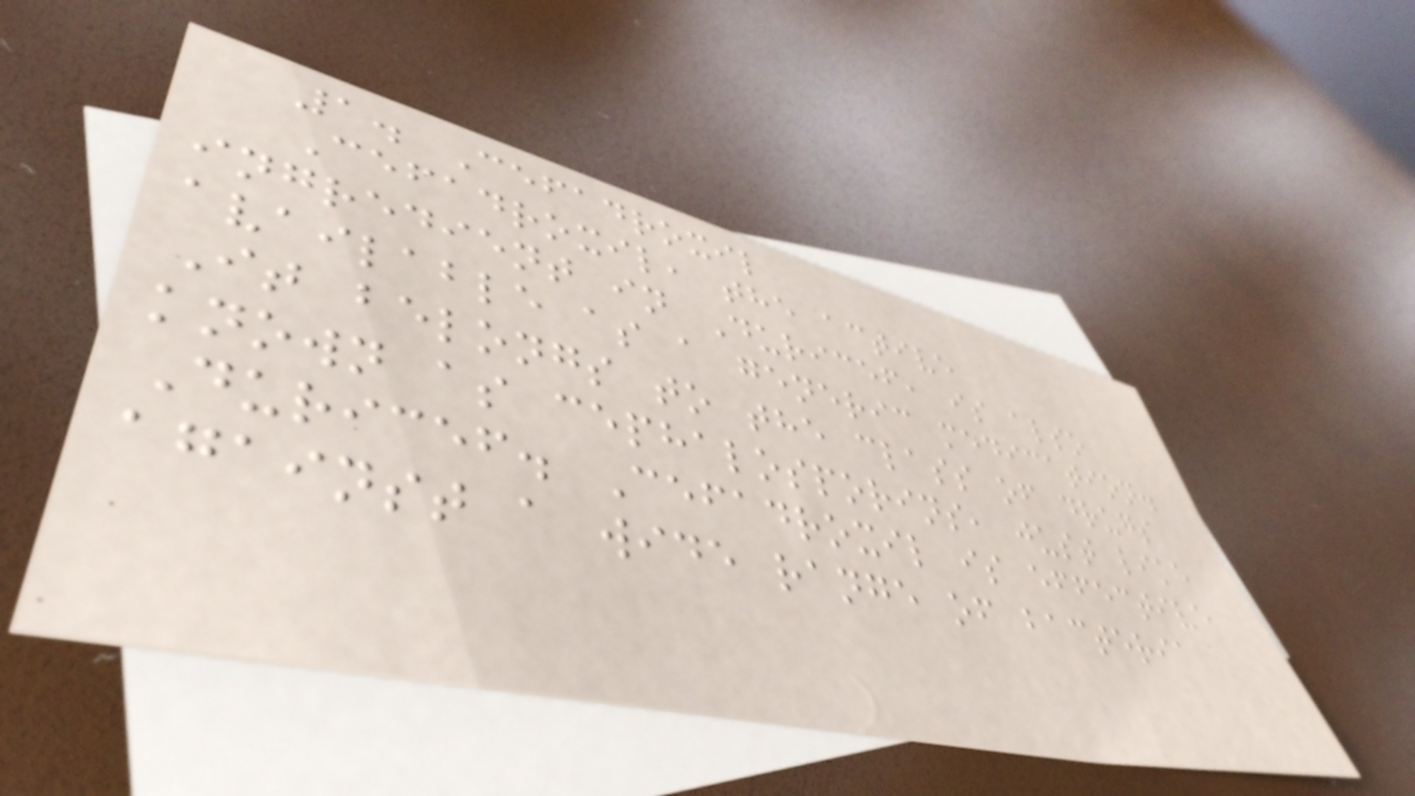1. Cefadroxil
Cefadroxil, the active
ingredient in Duricef, is also
available as a generic medication.
It belongs to the class of drugs
known as cephalosporins, just like
Duricef. Cefadroxil is effective
against a wide range of bacteria
